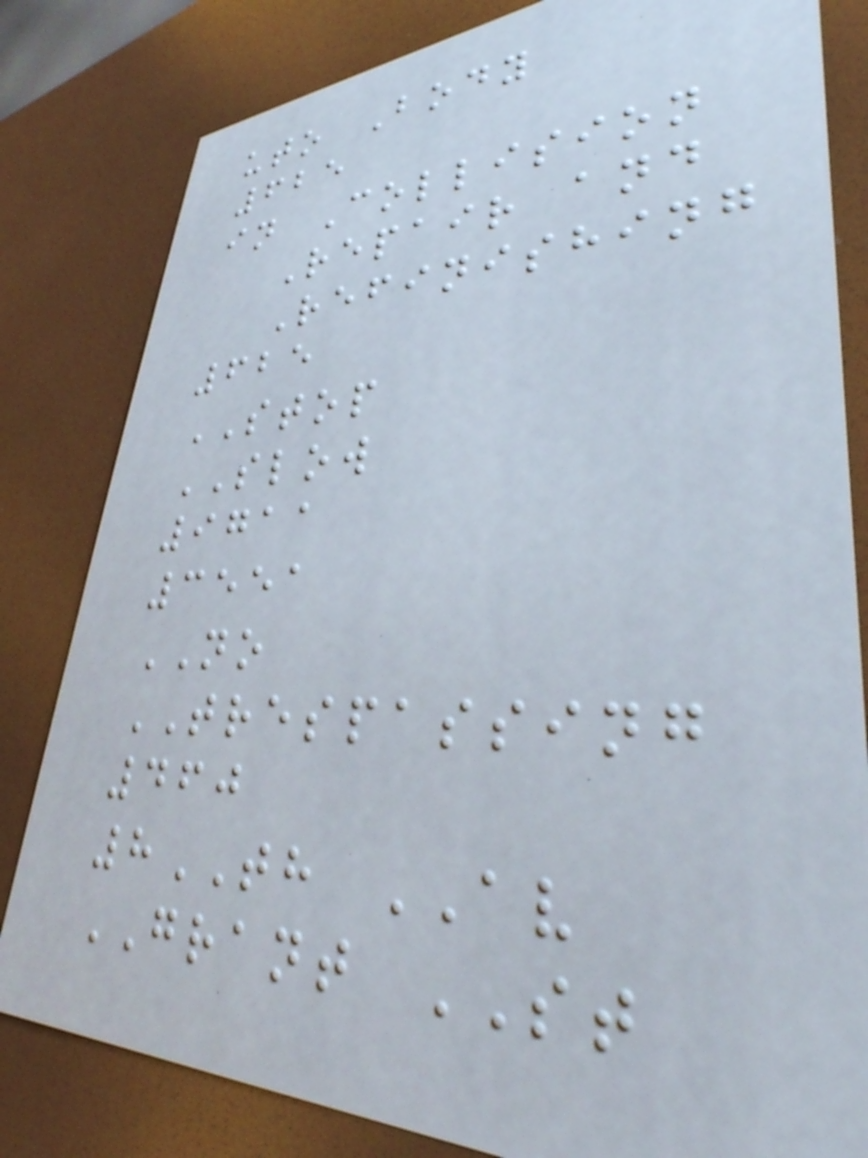uto Body
625
in Collision
Repair and
Refinishing
625
STOP
SLOW
9711
3551
NO
TRESPASSING
460
8TH AV
GRANT ST
